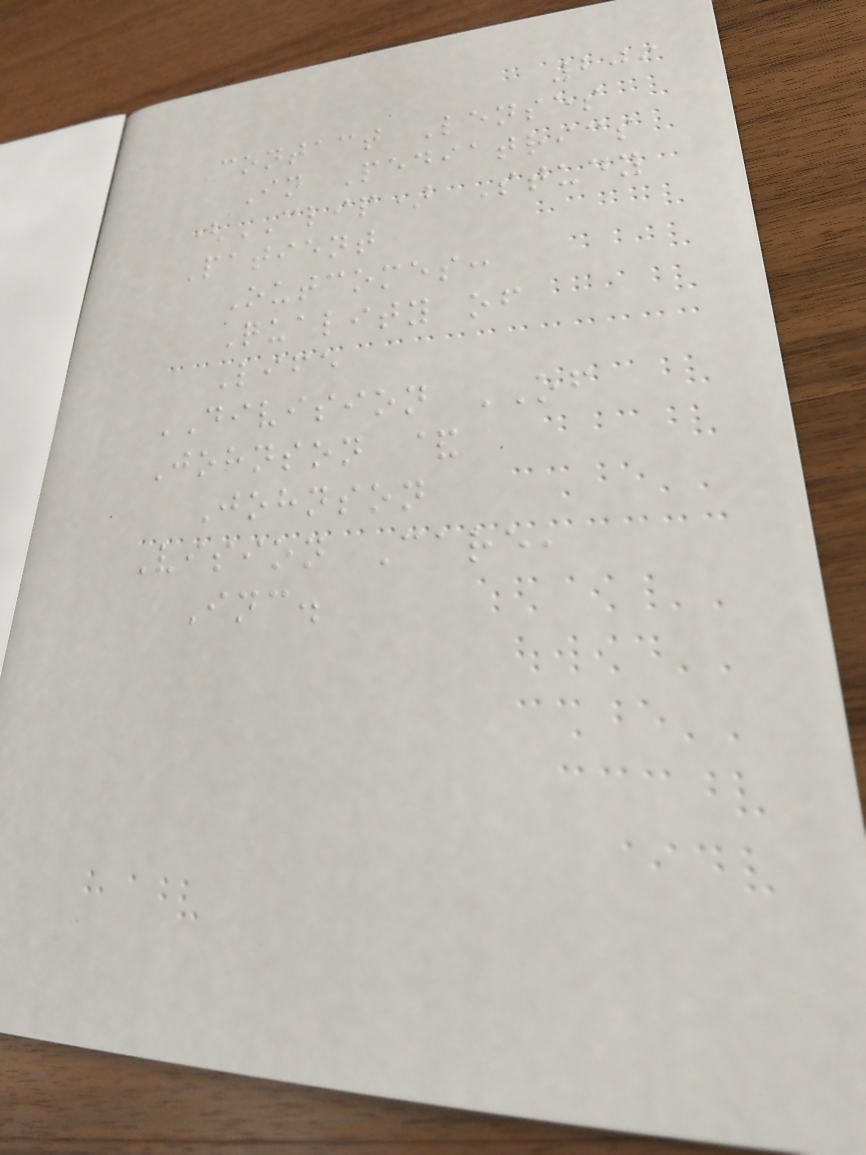209
Contact Lenses
In Pediatrics
(CLIP) Study
Patient
Outcomes:
Quality of
Life
DIVISION OF
Johnson &
Johnson
Vision Care,
Inc.
